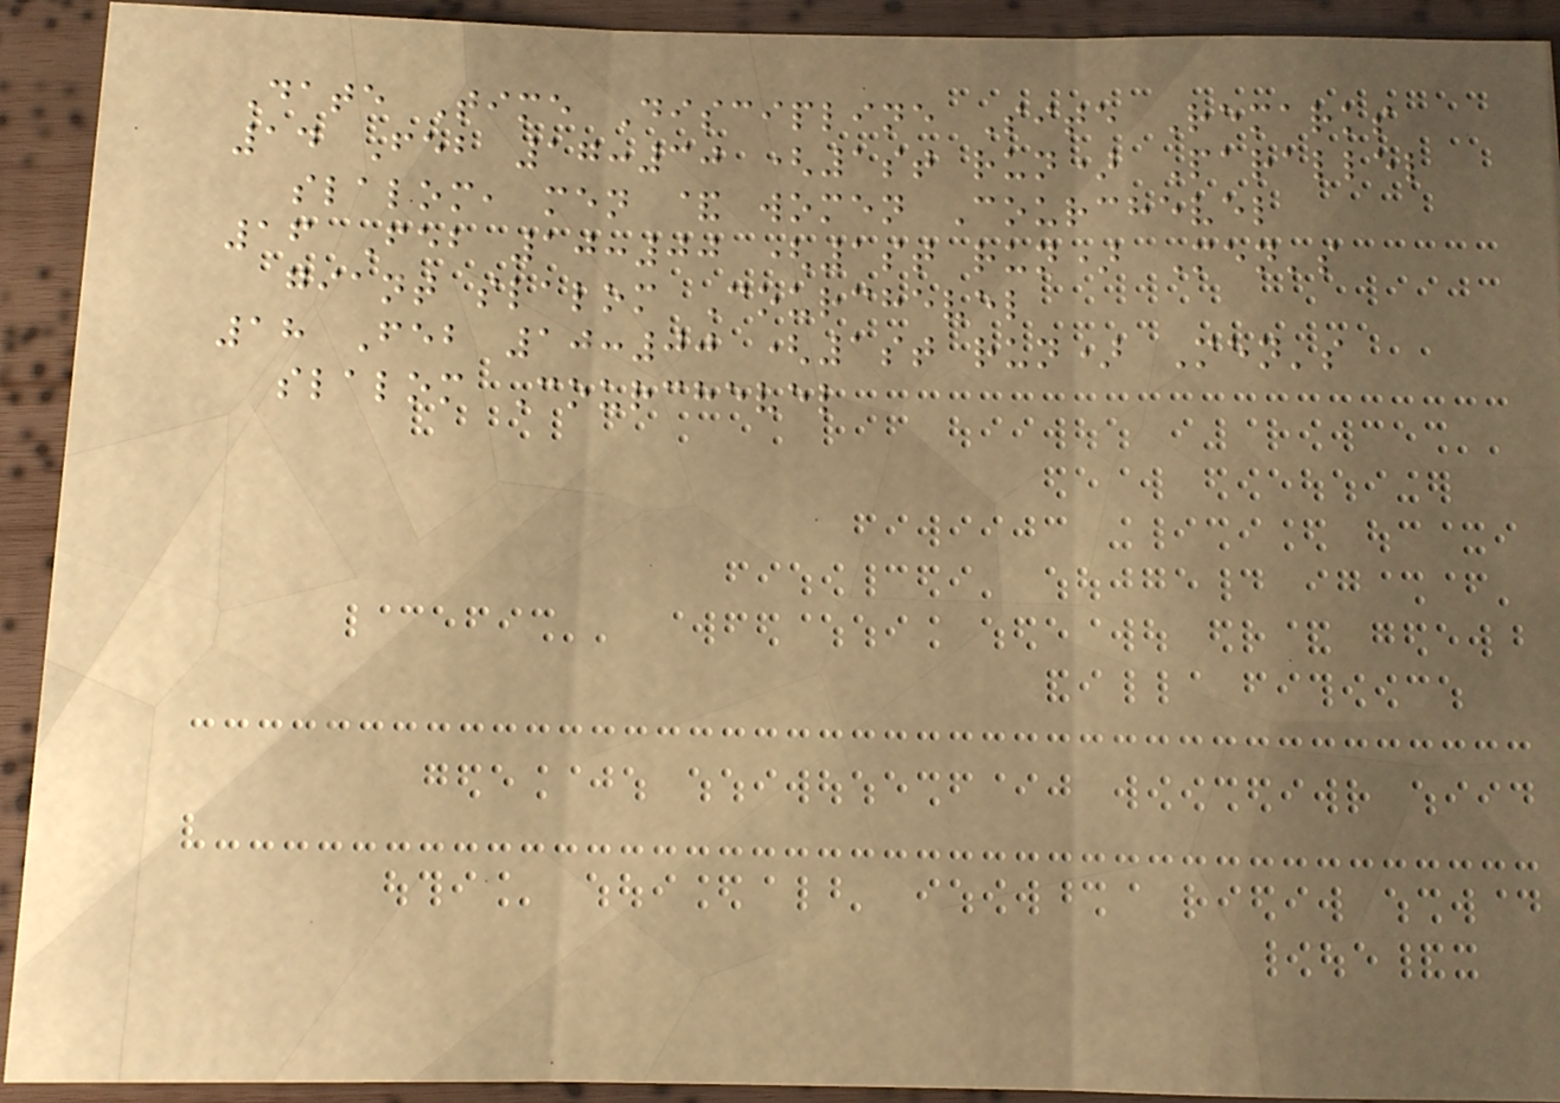Date Time Discipline Site Remarks
14 Feb 17:30 (1st run) Parallel
slalom, men & women Courchevel
16 Feb 10:00 (1st run) Men's
giant slalom Courchevel
18 Feb 10:00 (1st run) Men's
slalom Courchevel
